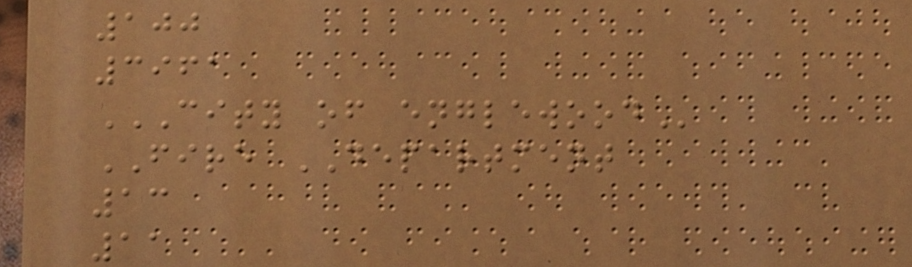100
3961
CITY OF ENGLEWOOD
FIRE DEPARTMENT
13
11
